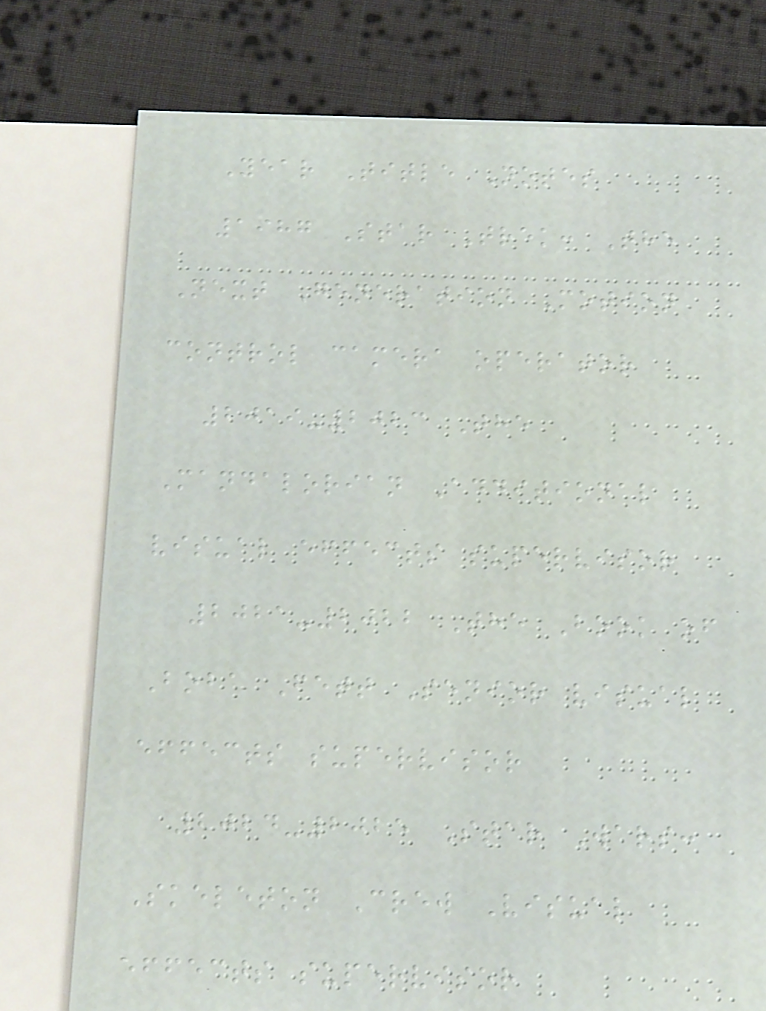Year Title Notes
1987 Star Trek: The
Next Generation Motion
control camera operator
2019-2023 The
Mandalorian Additional
visual effects supervisor
2021-2022 The Book of
Boba Fett Senior visual
effects supervisor
2024-2025 Star Wars:
Skeleton Crew Visual
effects supervisor
